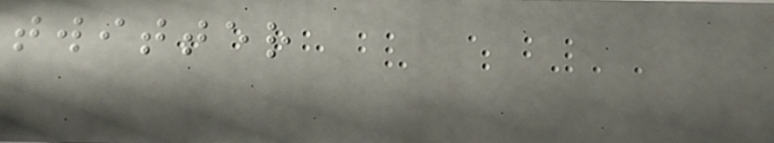twitter
